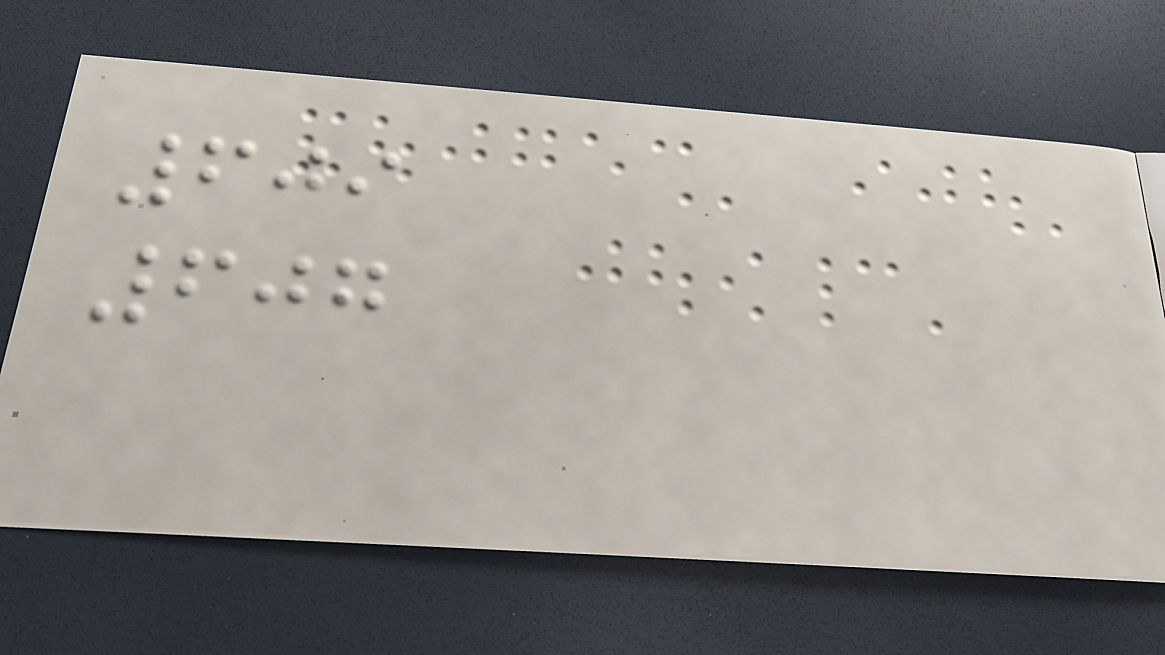609
607
